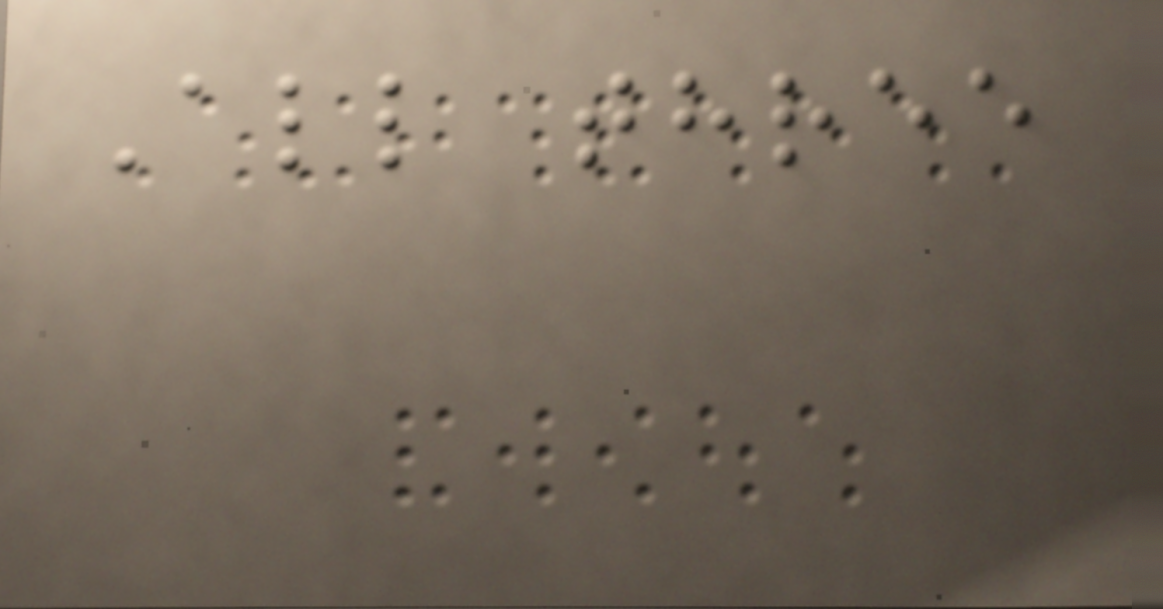All three
